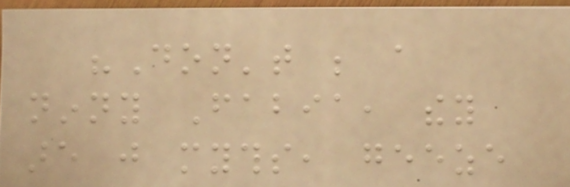"Don't be a
ninny Fabia, they
are just myths, geeze
